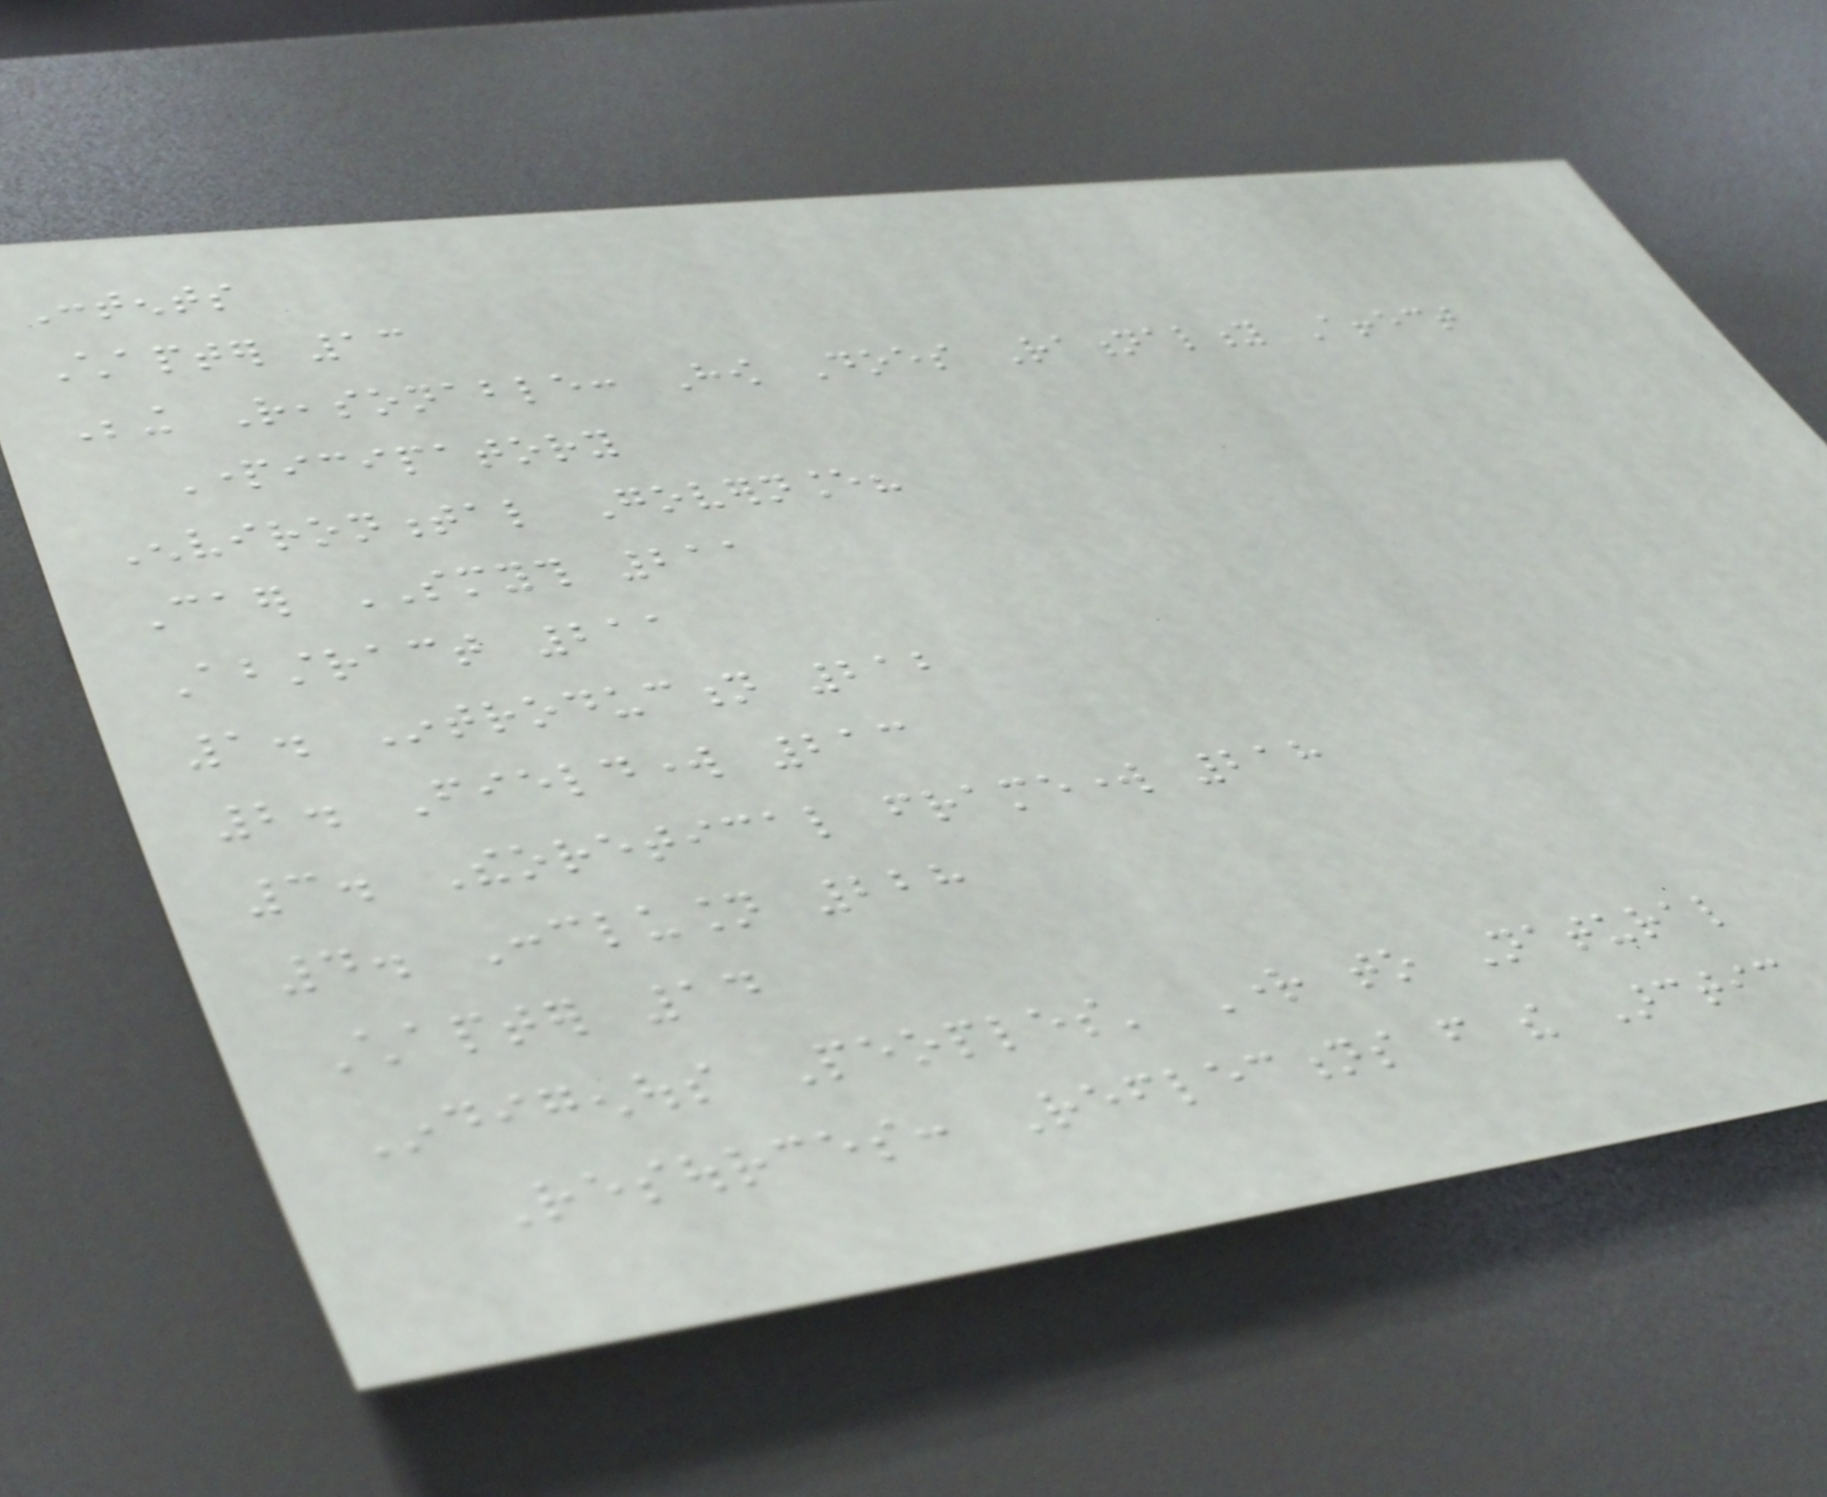Contents
Chapter 13
Being Reasonable: How Does Rationality Affect
Participatory
Environmental Governance?
Caer SMYTH 211
Abstract 211
1. Introduction 212
2. Fieldwork 213
3. Theoretical framework 218
4. Conclusion 228
Chapter 14
Indigenous Peoples' Right to Natural
Resources: Reflections from the Arctic
